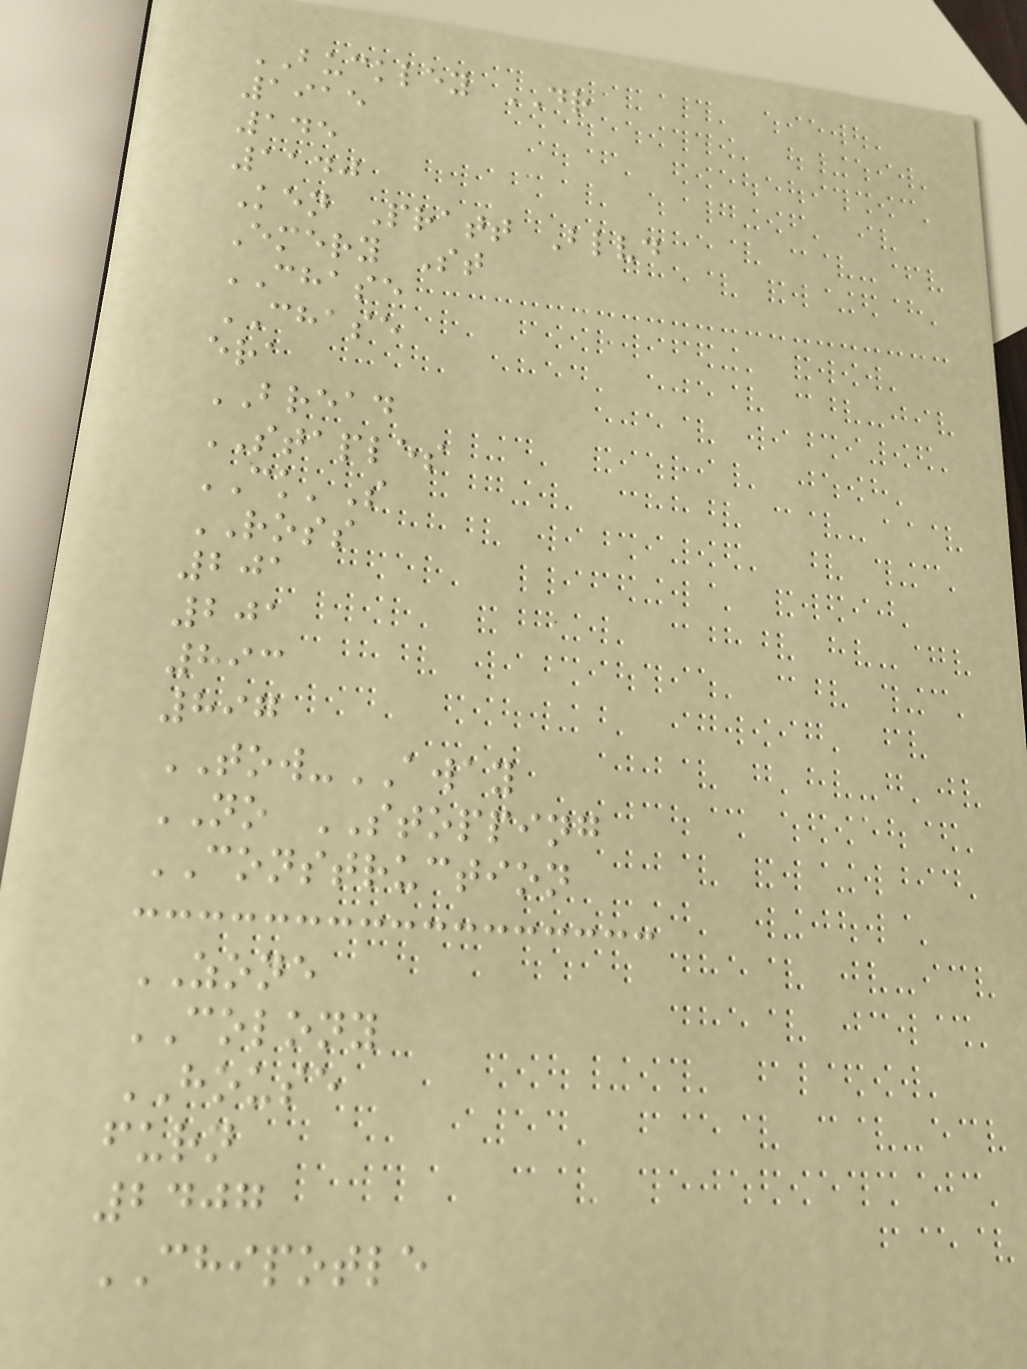BUCKLEY DR
1915
145
1140
Ken Pratt Blvd
Emery St
CHASE
CHASE
era
BREAD
STAPLES
CK'S
ROSS
201
201
893
897
TOW-AWAY
NO STOPPING
CONSTRUCTION
ZONE
COLONY
HOUSE
furn
2407
CHIPOTLE
